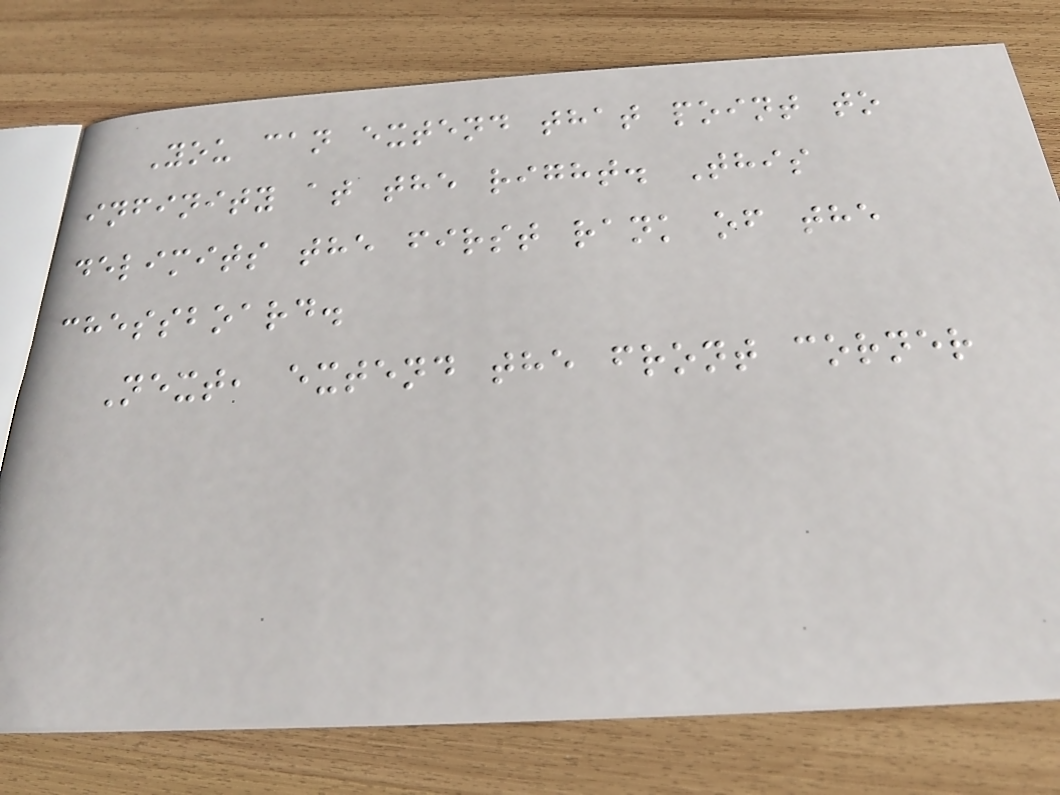You can extend that point to
infinity at the right. This
delimits the first rank of the
chessboard.
Next, extend the front corner
